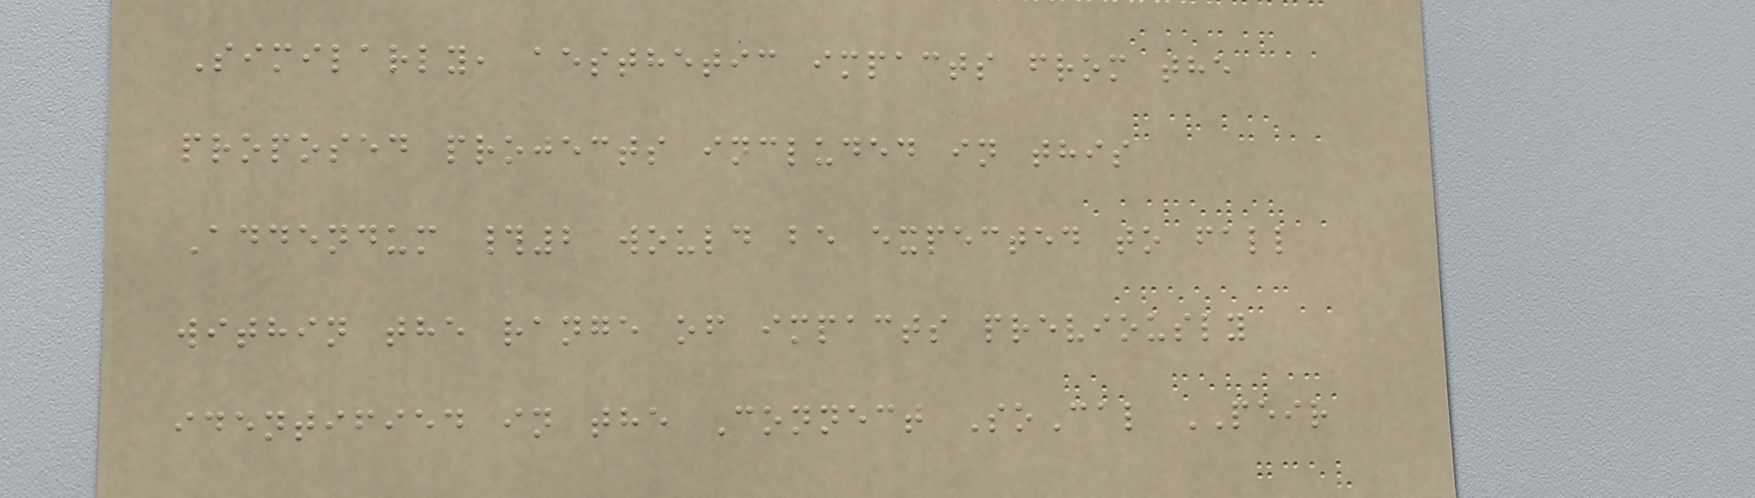Similarly, aesthetic impacts from the
proposed projects included in this
Addendum #2 would be expected to fall
within the range of impacts previously
identified in the Connect SoCal PEIR
